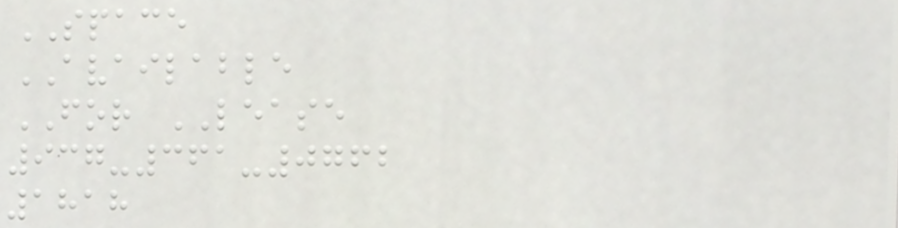SPACE
AVAILABLE
FOR LEASE
937-361-0762
1818
